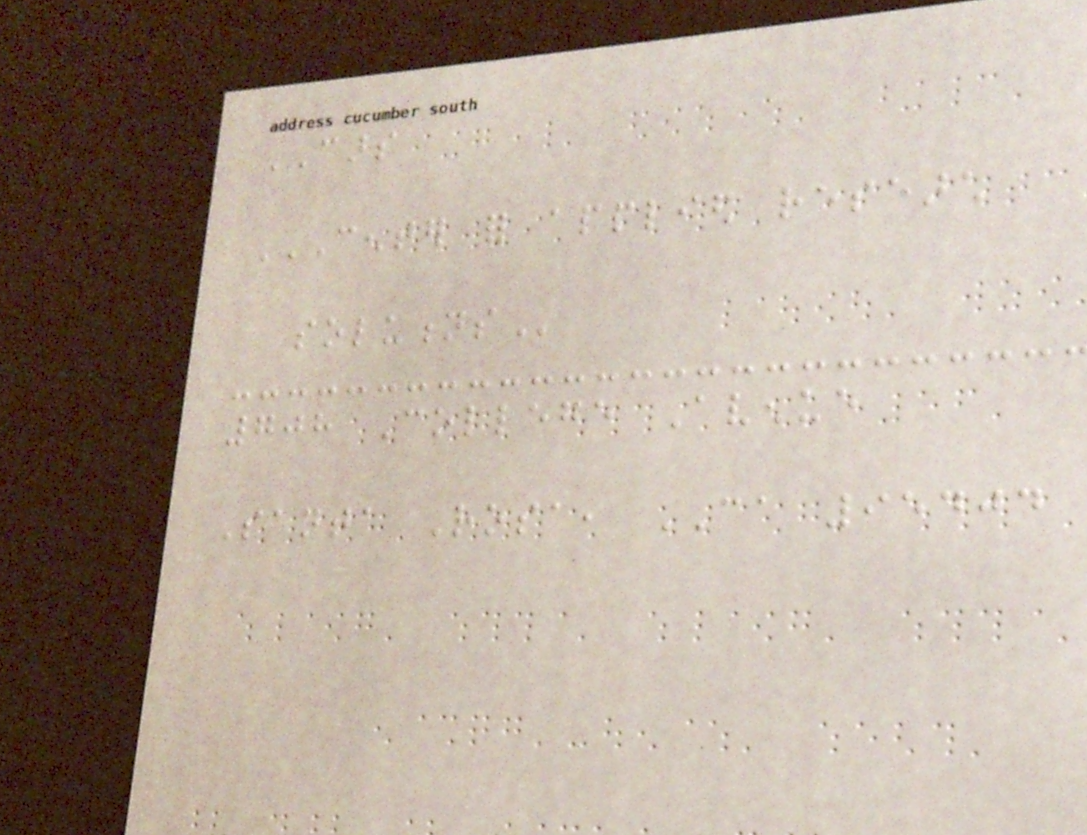CARS
CENTER FOR APPLIED RESEARCH
SOLUTIONS
708 College Avenue
Santa Rosa, CA 95404
